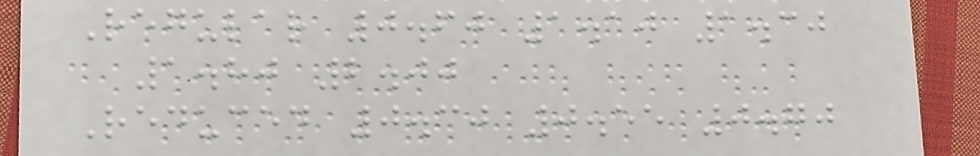Regular 0.60 1.10 1.30
1.80 2.00
Reduced 0.30 0.55 0.70
